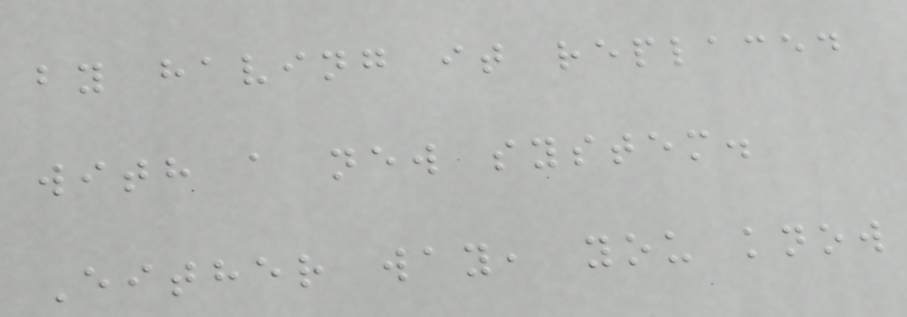by having it replaced
with a new system.
Either way, you know
